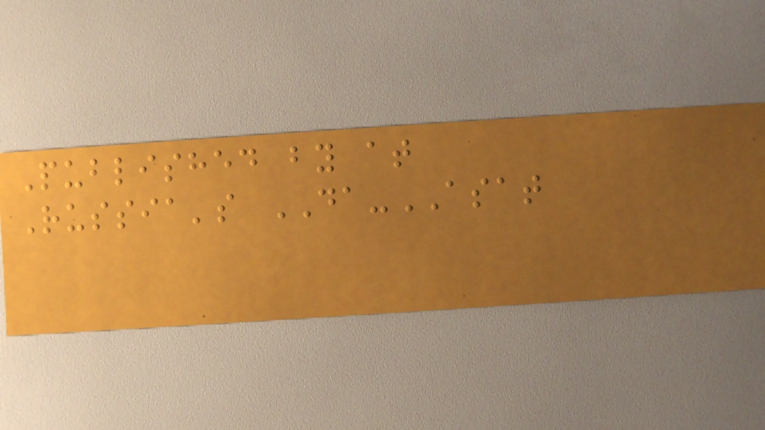Published by at
Russia's DA-ASAT
